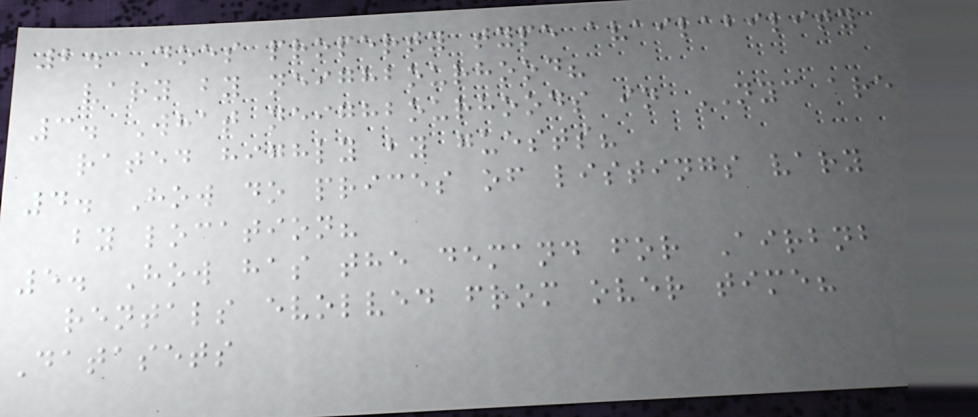2. Does property type availability
vary by neighbourhood?
3. What neighbourhoods in NYC are
rated highly by guests?
4. How do prices of listings vary
by location?
5. How has the demand for Airbnb
rentals evolved from over time?
Datasets
